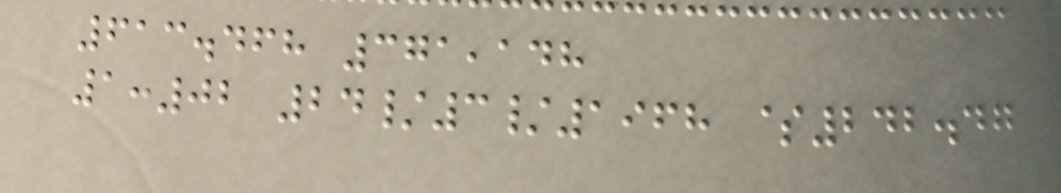613.468 371,148
1:02 24/3/1968 $242.47
